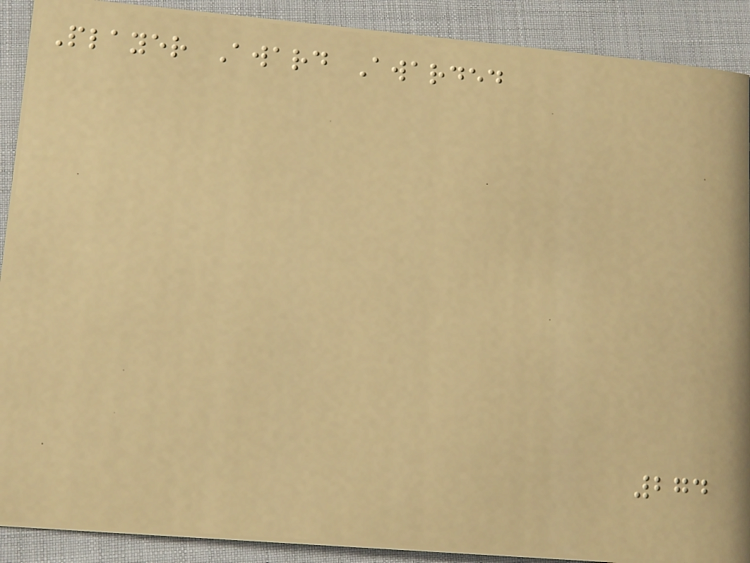Player Award Awarded
274
